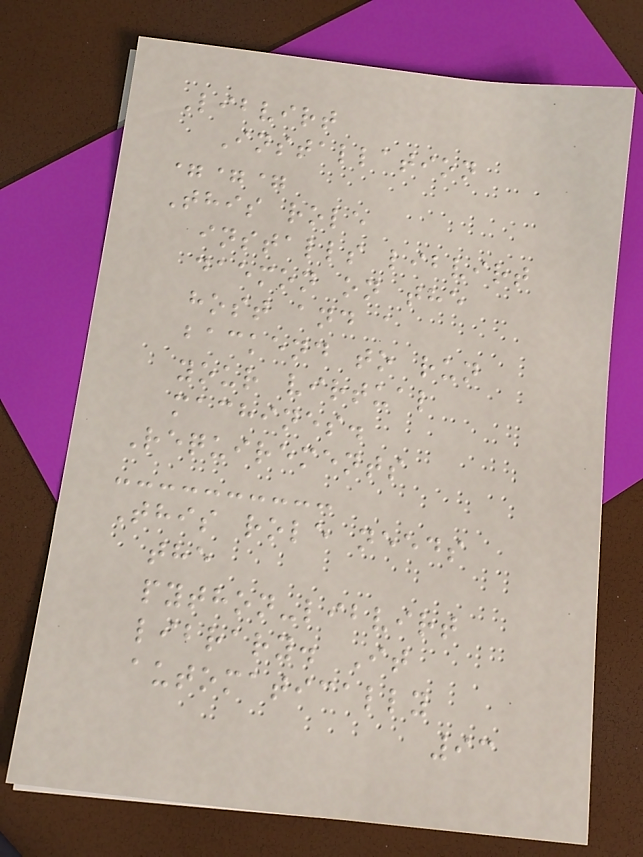Libvirt
Installation
===
This role
installs libvirt
daemon on the
host and a
backend to run
your virtual
machines.
Requirements
This role needs
the
python-libvirt
library. It
automatically
93
